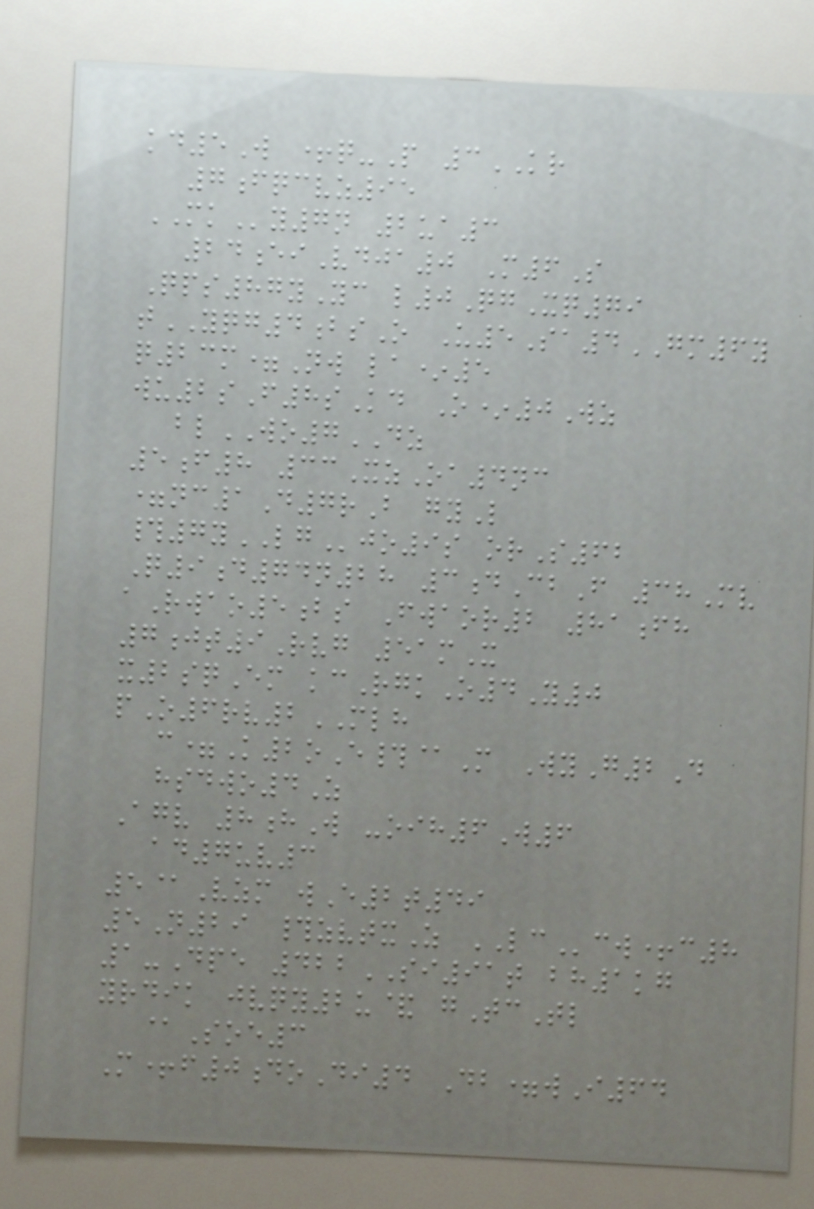kd5W +q-P 3KR
7fqcvz95
MKy7n 2ua3
24eiVdja0 M6S
Qps87yYc l0QgXq79
tYQG4bsO U5Sa4GM6y
q23m=Nw la*5
wu2sF8sKd O*0Wz
blWO7DZ
5f8 33XzOa4nc
=nc1D7rB gyL
#7yLGjo9s orS62
Q9d74n28 3dCbF 38Mv
aRwao5bs Fwaor2 81fh
7jt9Rvg 51mX
x2sqEm kcRgkO4Y0
pO6rv2MLH
c=K2oE#@M WyG2D
hsdwo4Z
Agv 8hW -oih6W6
ad7uv3
5@Vzm wE2t49
5N29 #zvtxZ LCcw+c8
1-Dpe 422SI91t bh1kg
yrdik jvqy2u& gTcTl
@Soe3
M+f0doDi4 Db=wI64
